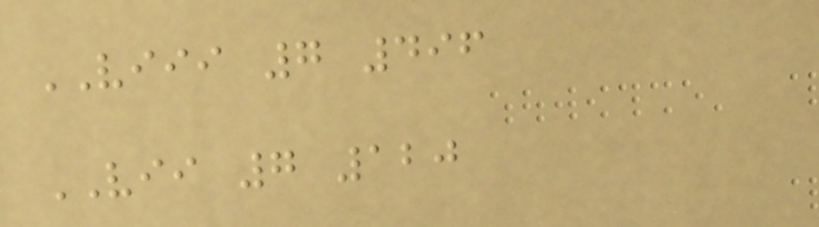VIII 7 496
VII 7 120
